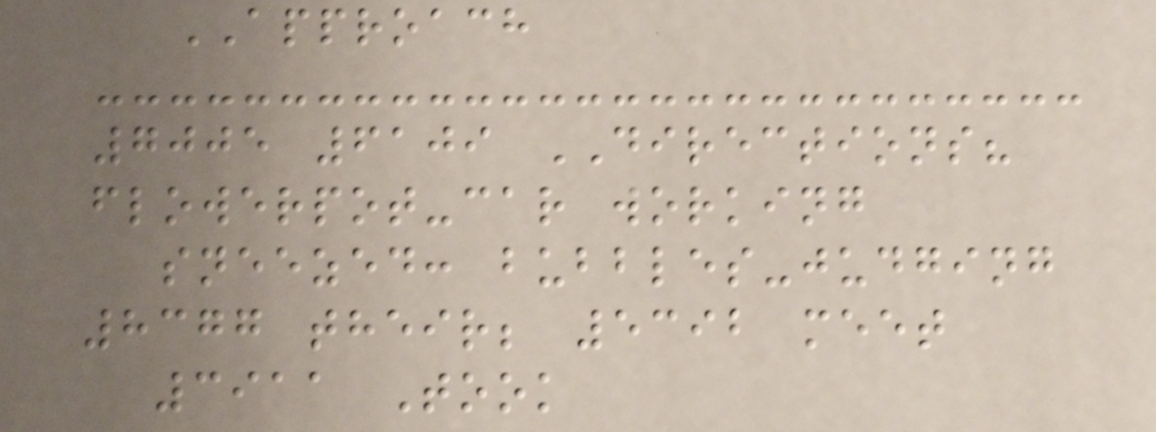APPROACH
7005 6109 DIRECTIONS?
flowerpot-car working
sneezed: bubbles-judging
8377 their; 5392 meet
3911 Took
